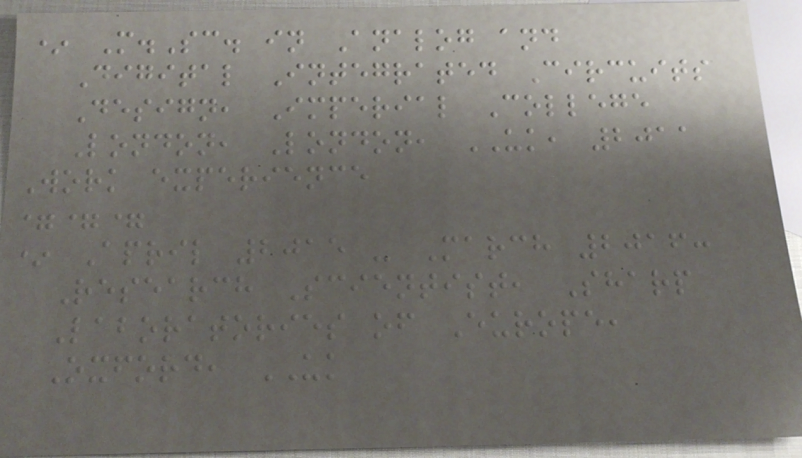* M.Sc. in Analog and
Digital Integrated Circuits
Design, Imperial College
London, London, UK, 2011
Work experience
===
* April 2015 - March 2016:
Research Scientist, Sharp
Laboratories of Europe,
Oxford, UK
